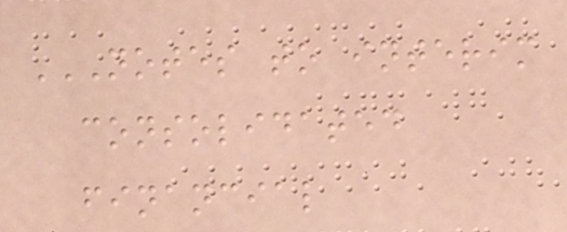NOTES TO INTERIM
CONSOLIDATED
FINANCIAL
